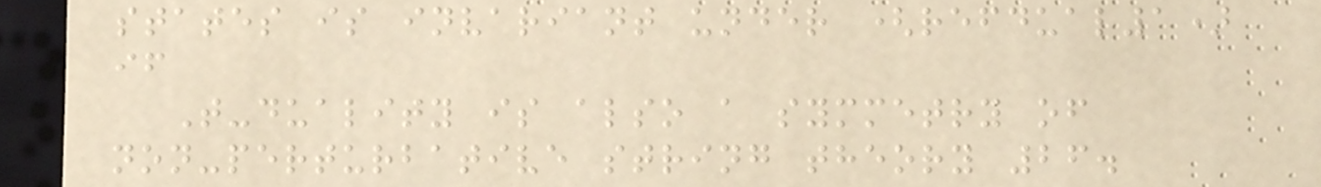states is invariant under (refdual1)
if
T-duality is also a symmetry of
non-perturbative string theory 26.
